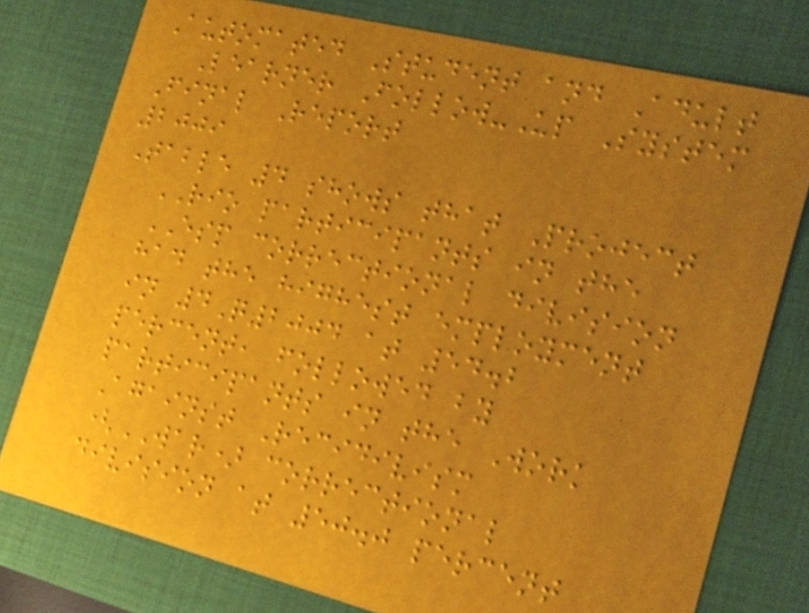Automated Student and Adult
Learner Follow-Up System
Final Report
2009
Table 4 shows that Project
RIO participants in the
ESP correctional division
had the highest employment
in 4Q2004 at 54.2
percent, followed by
participants in the Work
Against Recidivism
(WAR) correctional
division at 50.0 percent
